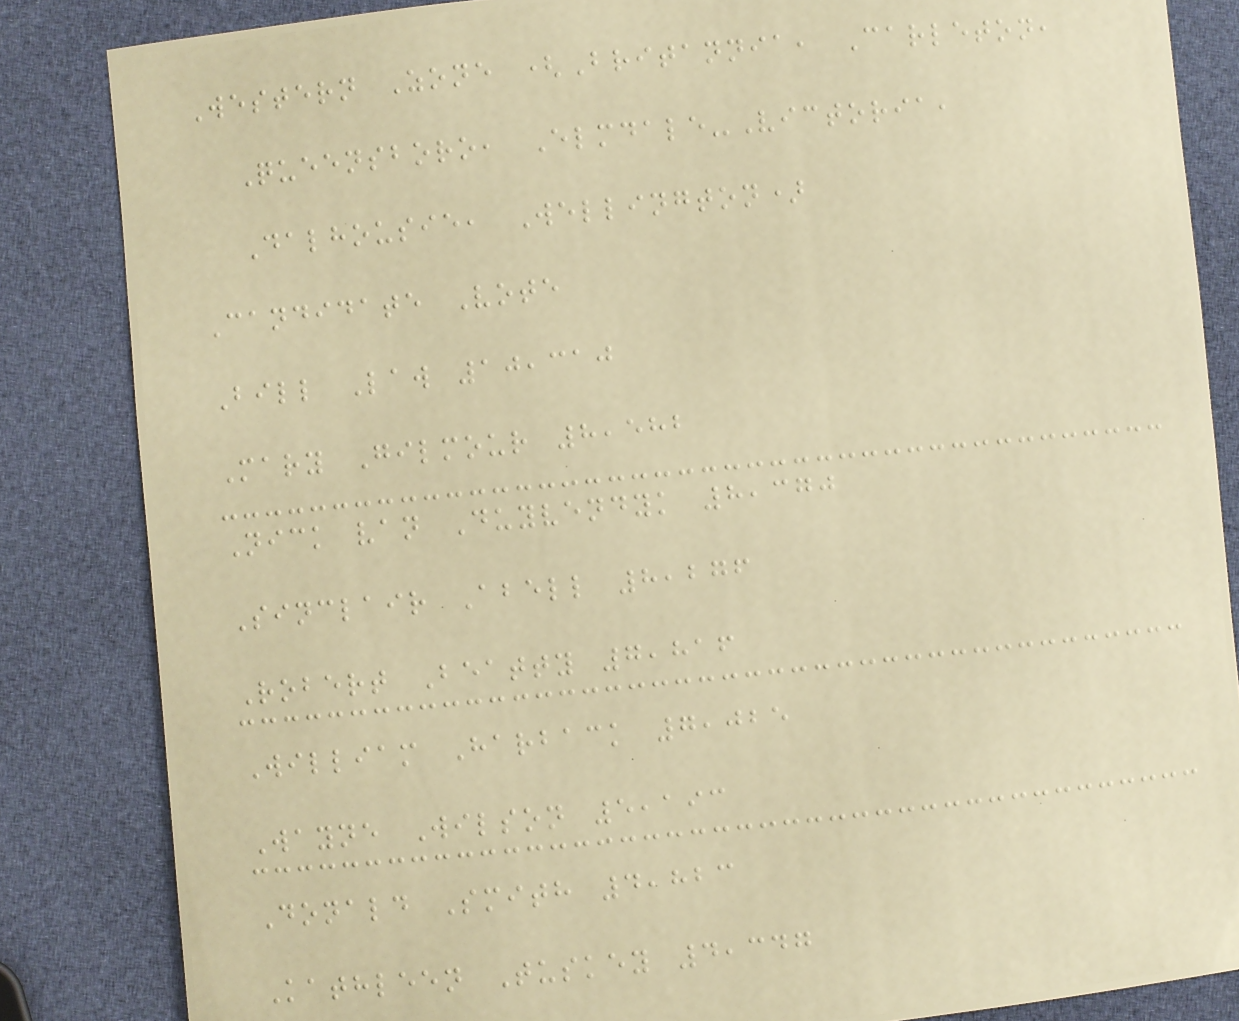Western Zone (Britannia, Carleton,
Queensboro, Elmdale-Victoria,
Dalhousie, Wellington)
Candidate Vote
Bill Law 10,310
Mary Gilmour 8,582
Nick van Duyvendyk 8,370
Sinclair Abell 8,276
Robert Beatty 7,816
William Harback 7,025
Wayne Wilson 5,193
Donald Smith 4,823
Kathleen Tuskey 4,347
